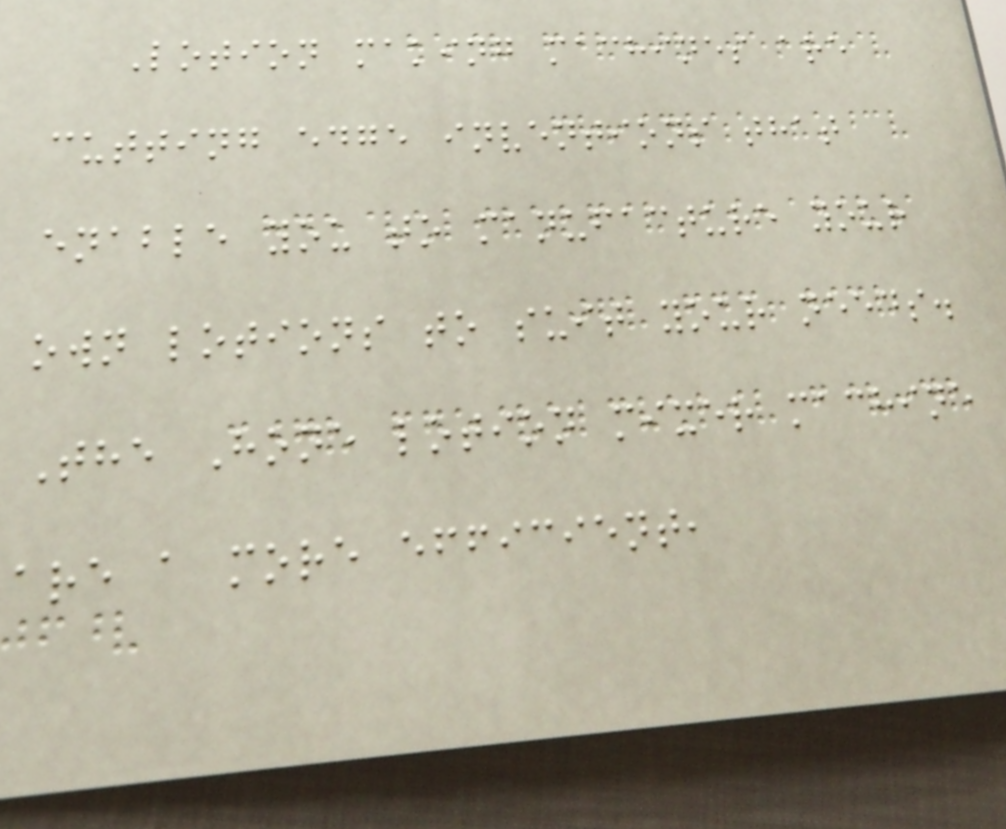Lotion making machines are
cutting edge inventions that
enable you to manufacture your
own lotions to suit your needs.
The Hone lotion mixer machine
are a more efficient,
